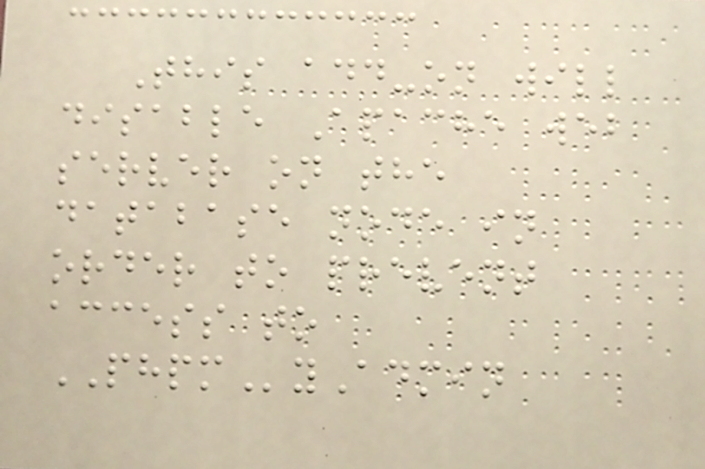This add-on will
disable Apache web
server on the
database node in
order to prevent
access to
PHPMyAdmin
